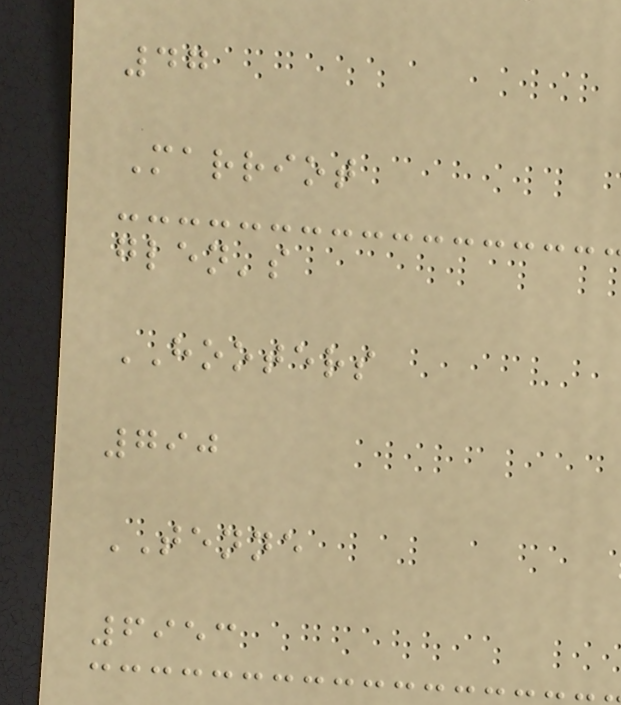47
Marriot
glen's
HOOTERS
790
TENNE
6953
